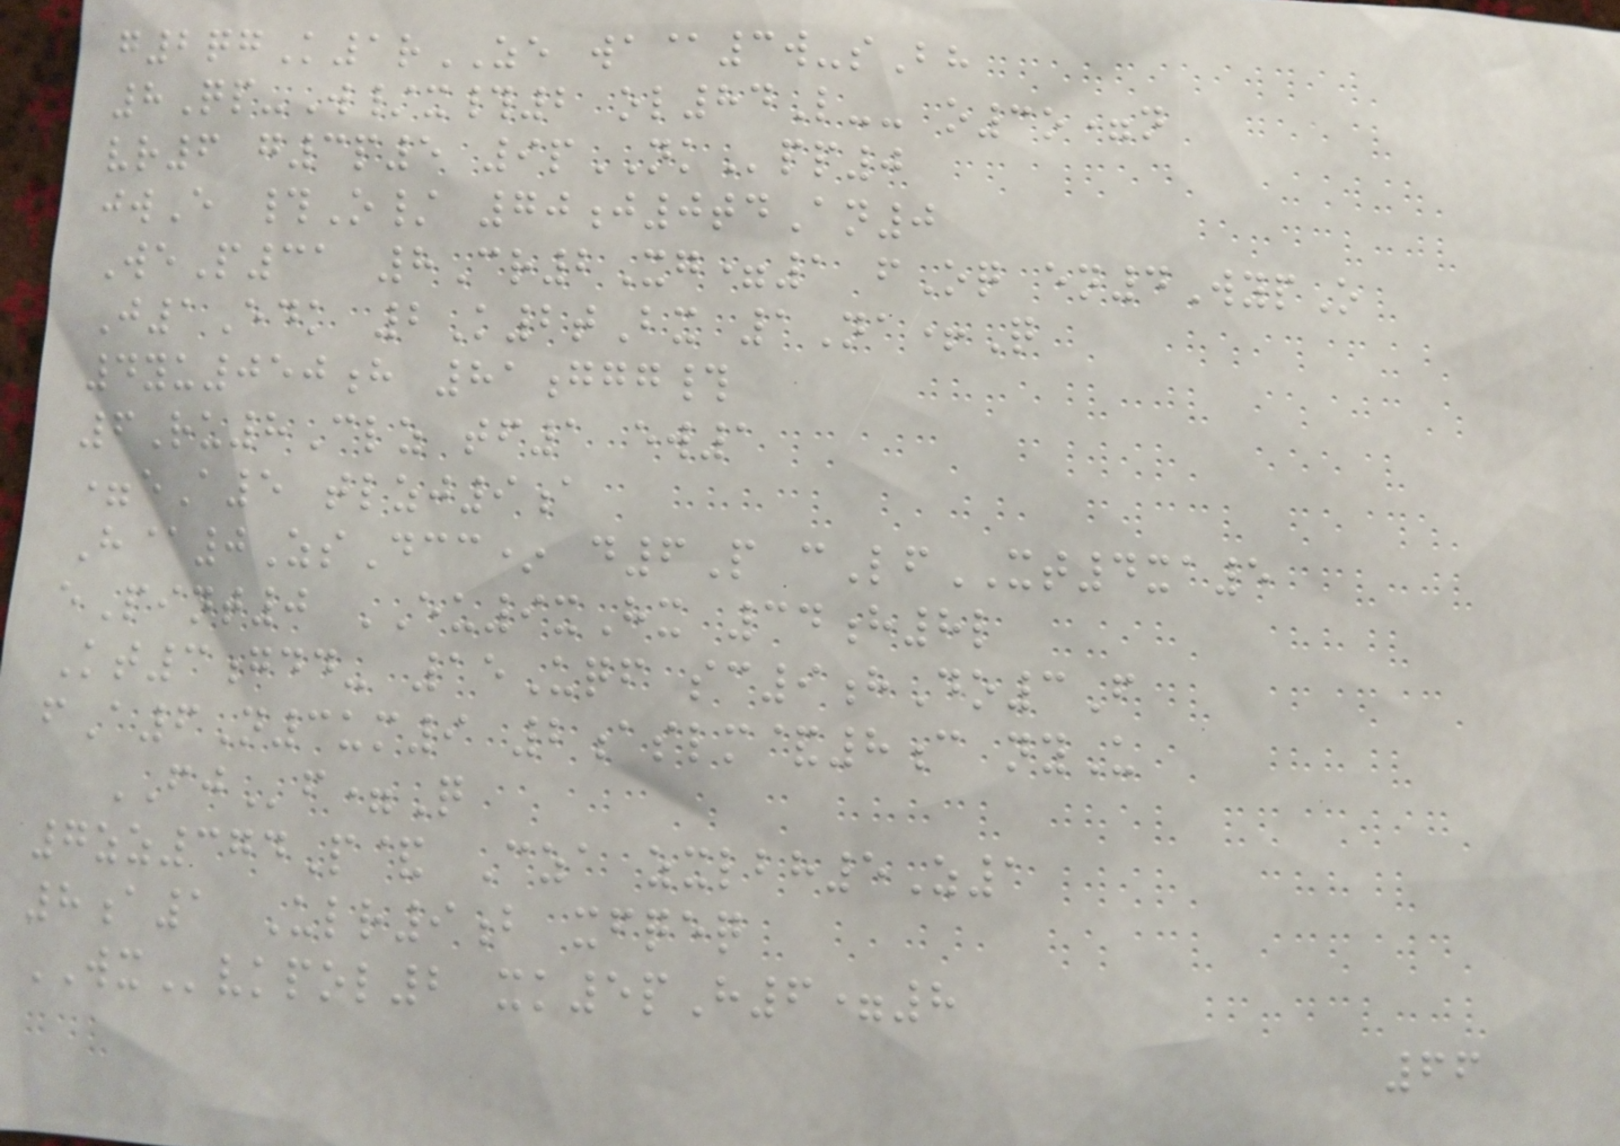g2qgK1rZE wa@3w-sBh
8Qp-W/x#2 ol84L-- o3o=n
vr6 g3p5 9pNKpp0
jwE #O/ 70j0tdAn0
WeP31 8Cr2Xg=1 fOq en4WypO
J1Edk 2K2tBx 1Na+Q
4yu050h 81ggg#
6Ru8Clz tf1 ew1
=eA5 tlzj9a
H@0ZsDcc* d6P cLfXT4xa5
ePint0 EU9xHx 34h8l
Kt3gdd- 15Uqf sc9hDo3F
fA6N3um9 2aslm&8c nyU
FJf=Q
7zz374P& Cza zxlbh5Z1
8a1 Ulr9b xfqeq
WXvkpol2 xk5pH6=8
66
